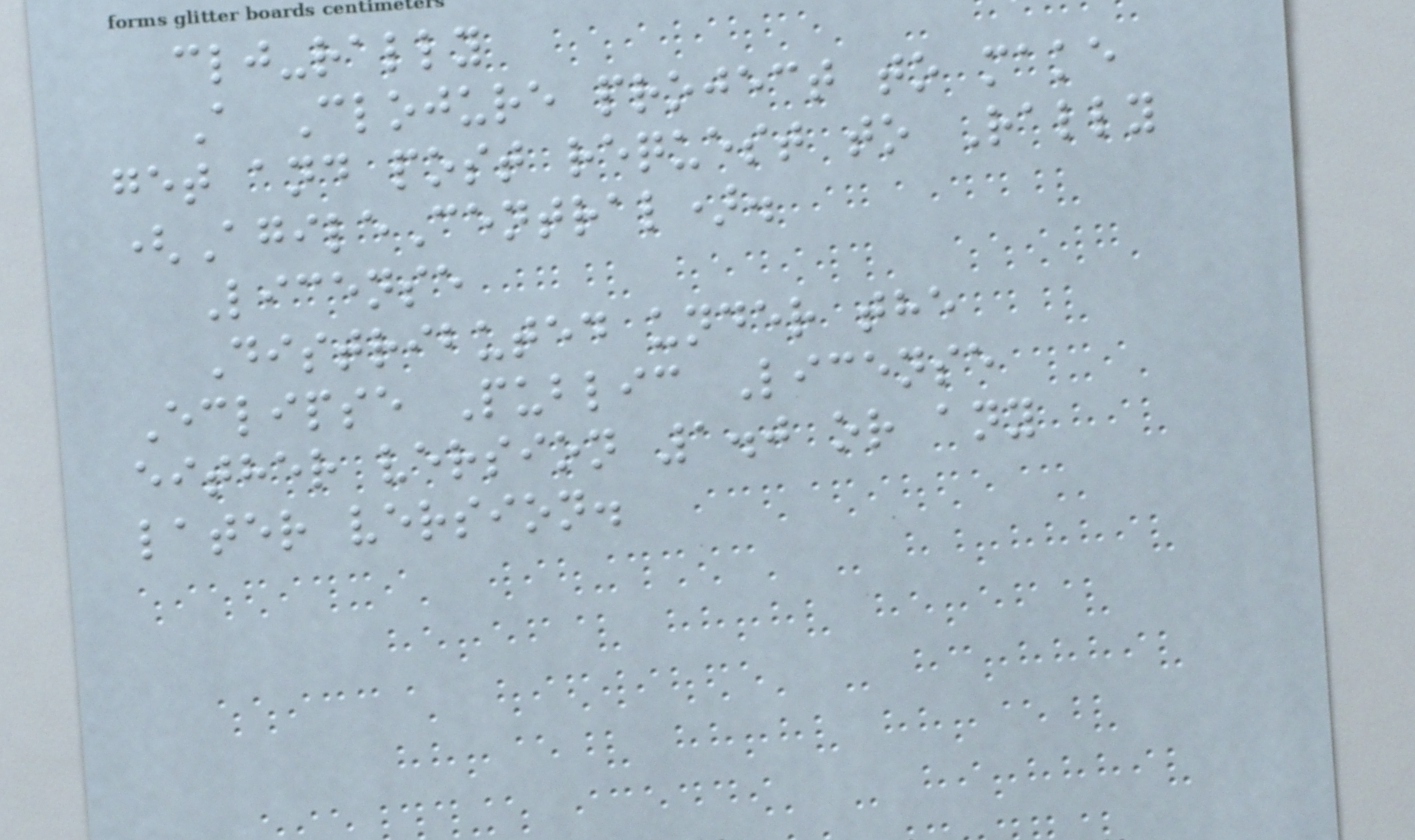clj-rally
A Clojure project to make
get and post request to Rally
(AgileCentral).
License
Distributed under the
Eclipse Public License
either version 1.0 or any
later version.
